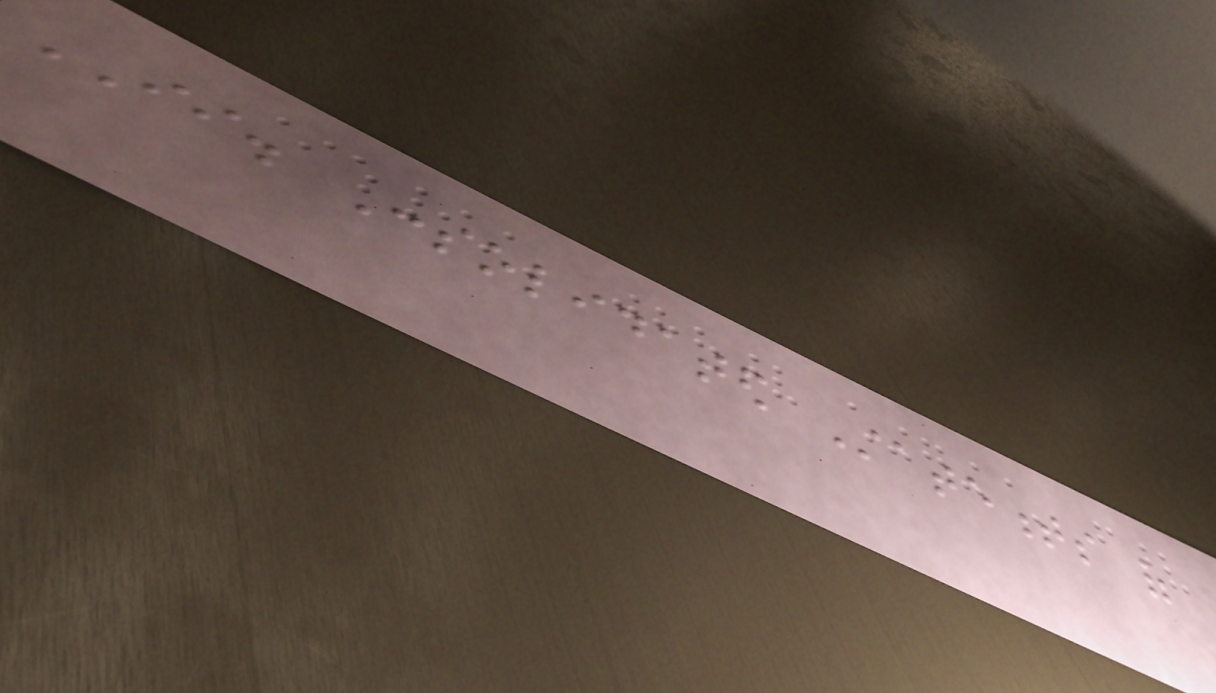II. Consolidated Statements of
